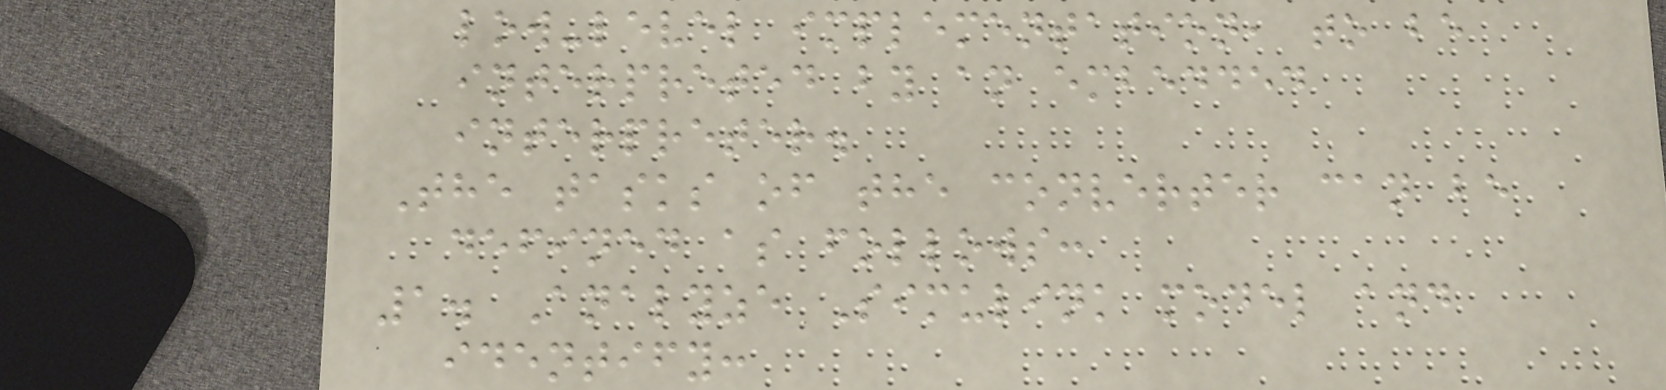low-level implementation, to be
interpreted by an embedded
interpreter.
The tasks of the converter can be
defined as follows:
1. Analyze Simulink model and
identify:
